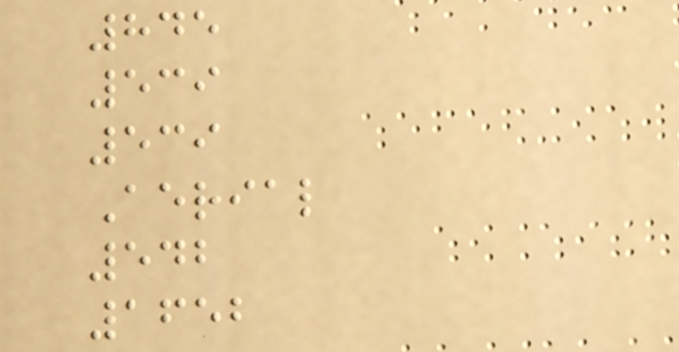845
539
539
Aerial
542
1652
